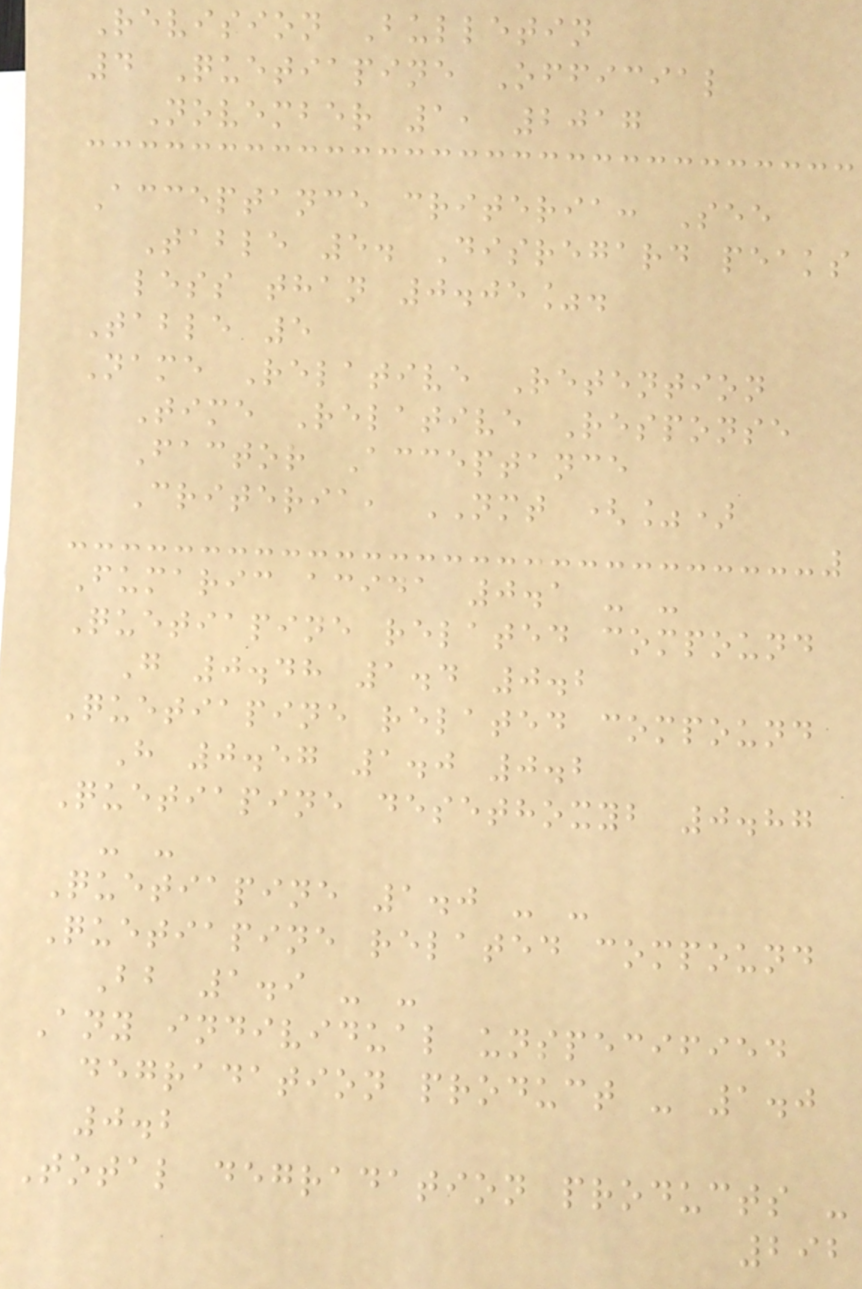Revision Bulletin
4 Quetiapine Official
November 1, 2017
Acceptance criteria: See
Table 5. Disregard peaks
less than 0.05%.
Table 5
Name Relative Retention
Time Relative Response
Factor Acceptance
Criteria, NMT (%)
Fumaric acida 0.1 - -
Quetiapine related compound
G 0.48 1.4 0.2
Quetiapine related compound
H 0.57 1.0 0.2
Quetiapine desethoxyb 0.87
- -
Quetiapine 1.0 - -
Quetiapine related compound
Bb 1.9 - -
Any individual unspecified
degradation product - 1.0
0.2
Total degradation products -
292
